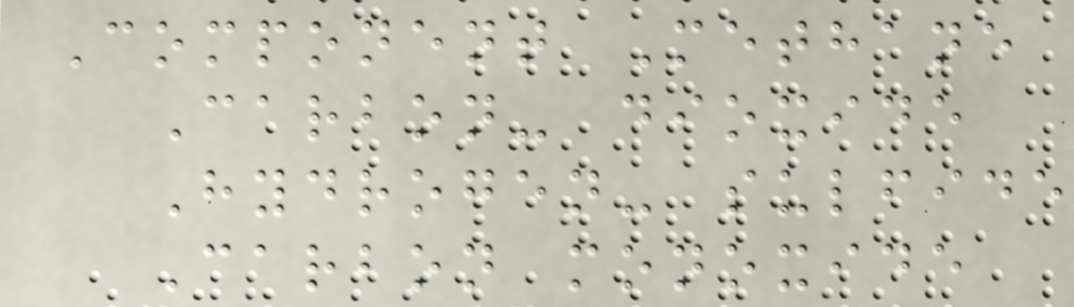Component Methane
Carbon- dioxide
Hydrogen- sulfide
Carbon monoxide
